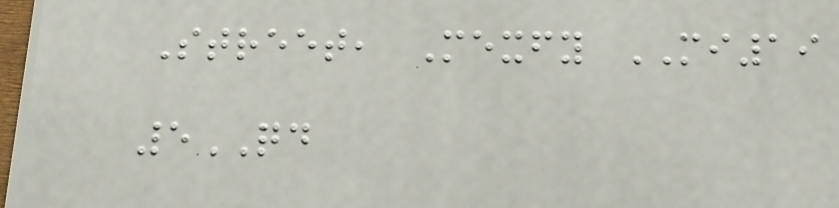Street, Mexfy MI19
5QD
